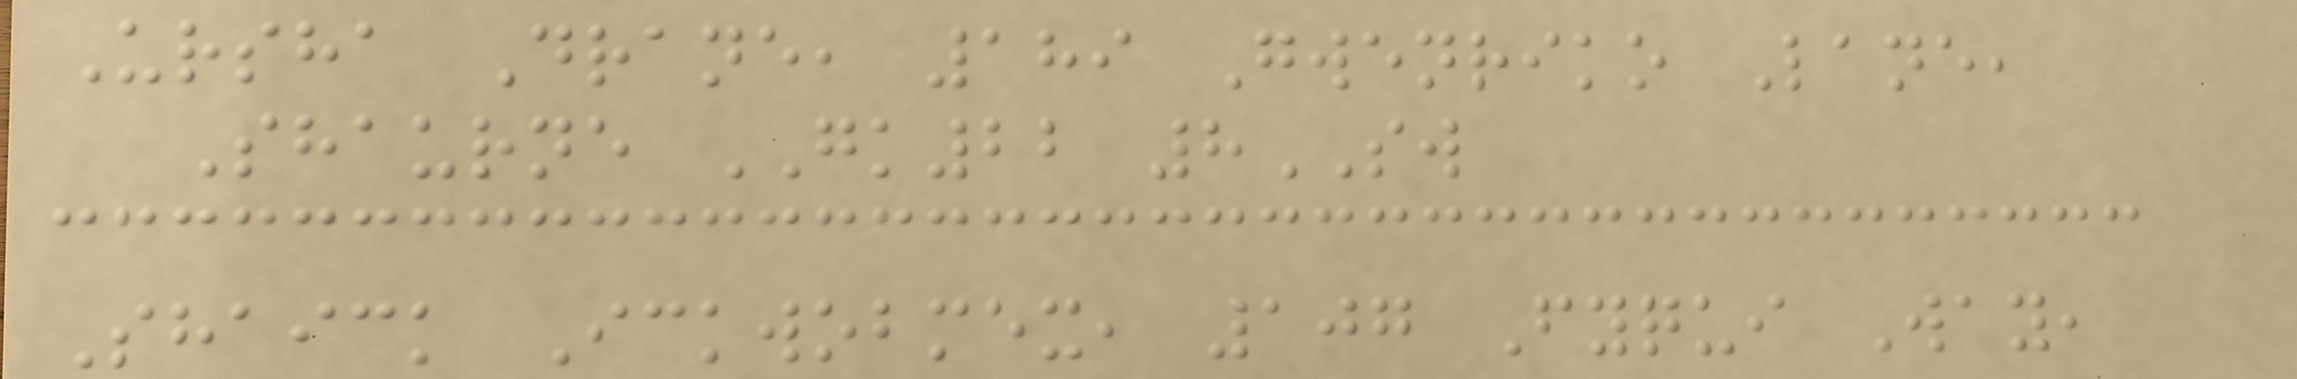Ursha Drane, 189 Gwenriko Lane,
Shaurne GK22 8SW
Shaick Ickwobmex, 107 Fyqui Way,
